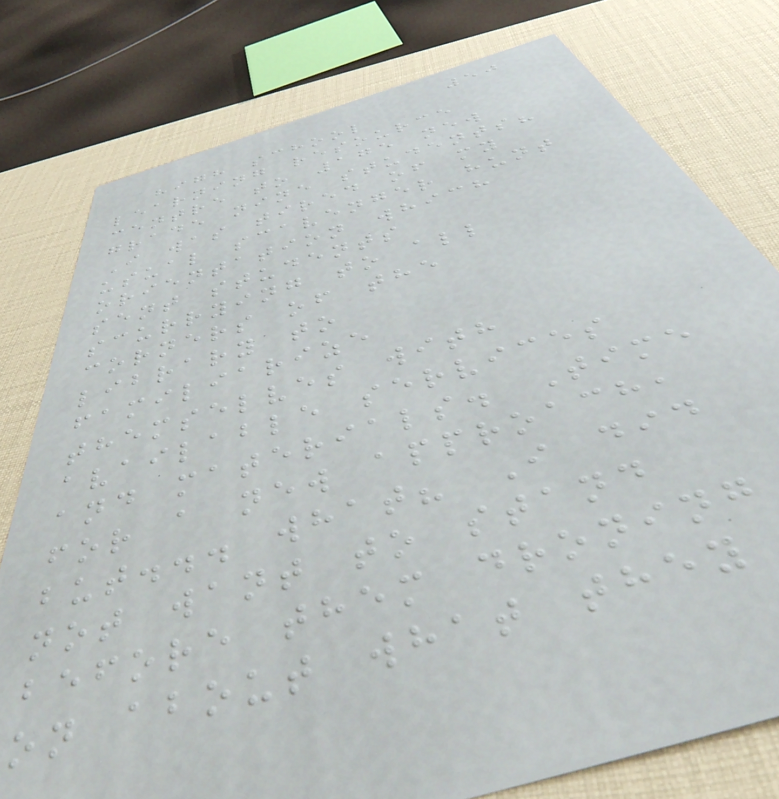50
high school
learning resource
centre to 175 new
grade nine students?
I was tired of my
usual scavenger hunt
orientation which
sent students
scurrying to all
corners of the
library to
familiarize
themselves with
available services
and materials. Time
for a new approach,
but... what? I did
not want to stand
before them droning
on about what they
